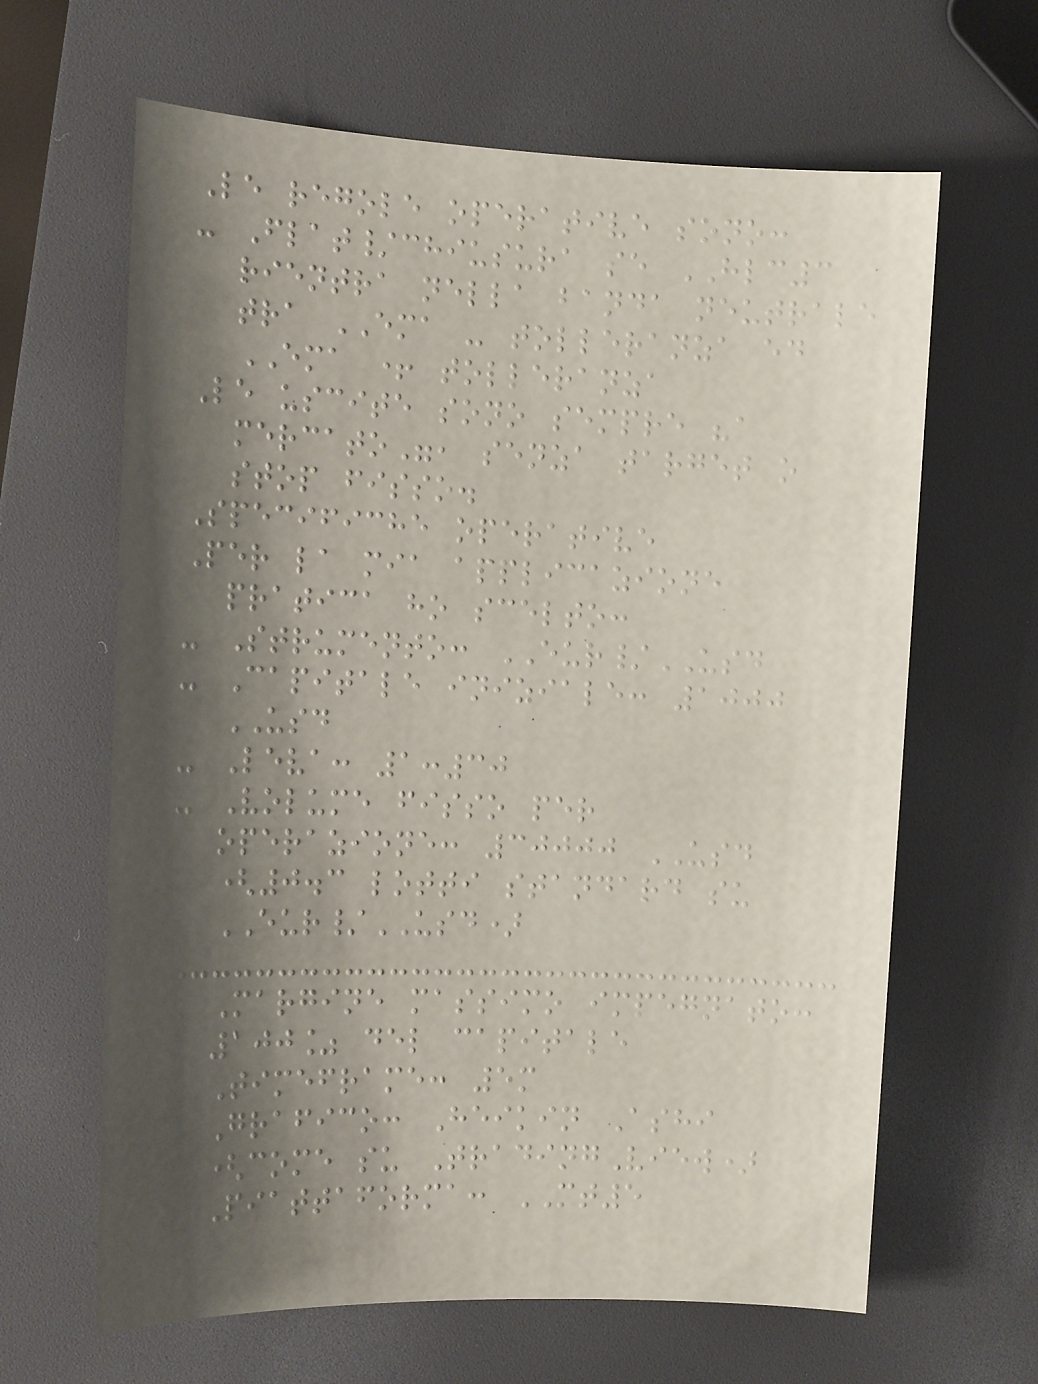Le regole operative sono:
- Flat/chiusura se HLC3
rientra nella banda neutrale
tra EMA - tolleranza ed
EMA + tolleranza
Le uscite sono sempre "a
mercato", senza target o
stop fisso.
Specifiche operative
Per la mia applicazione
pratica ho scelto:
- Strumento: EUR/USD
- Capitale iniziale: 1000
USD
- Leva: 1:30
- Volume fisso per
operazione: 30000 USD
(0.3 lotti standard su
EUR/USD)
- Margine massimo impegnato:
100% del capitale
- Timeframe: 5m
- Grafico: Heikin Ashi
(come su TradingView)
- Piattaforma: MT5
